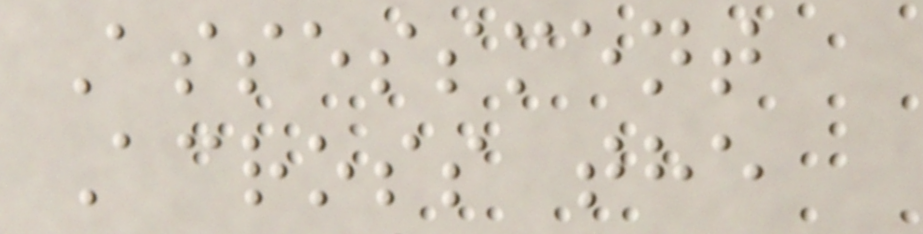Assessment
Across the
